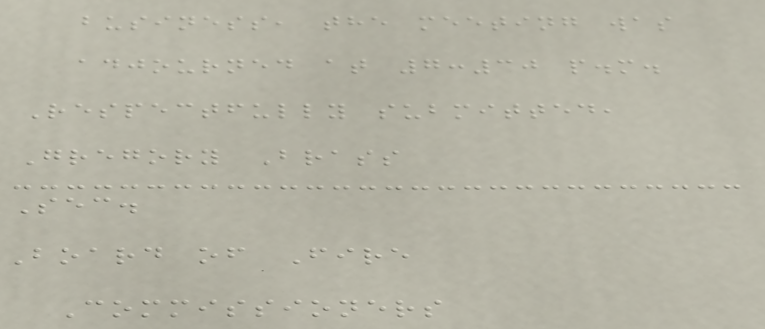business, the meeting was
adjourned at 7:30 p.m.
Respectfully submitted,
Gregory Brass
Sec.
Board of Fire
Commissioners
